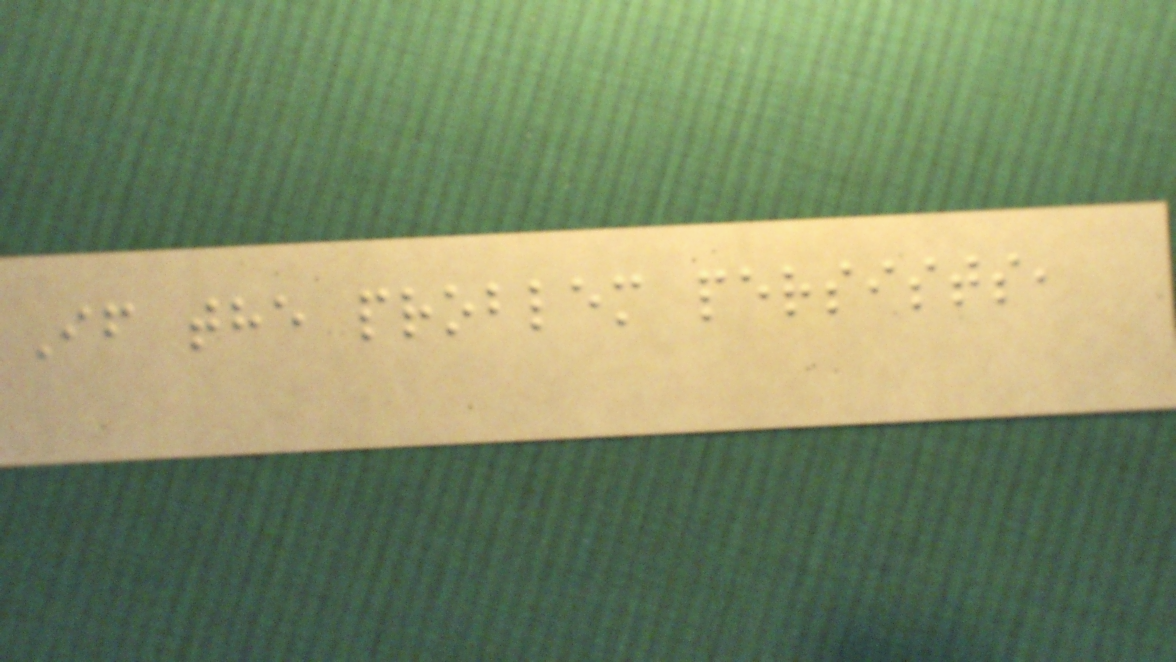If the problem persists,
